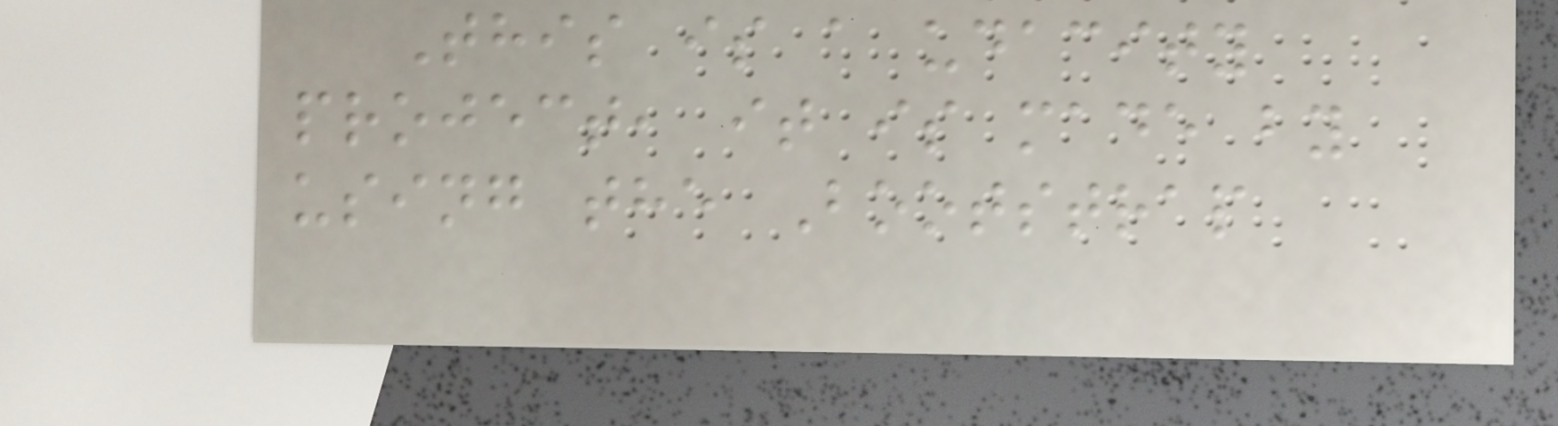This is a udacity
project, it is made by
using the Bootstrap
